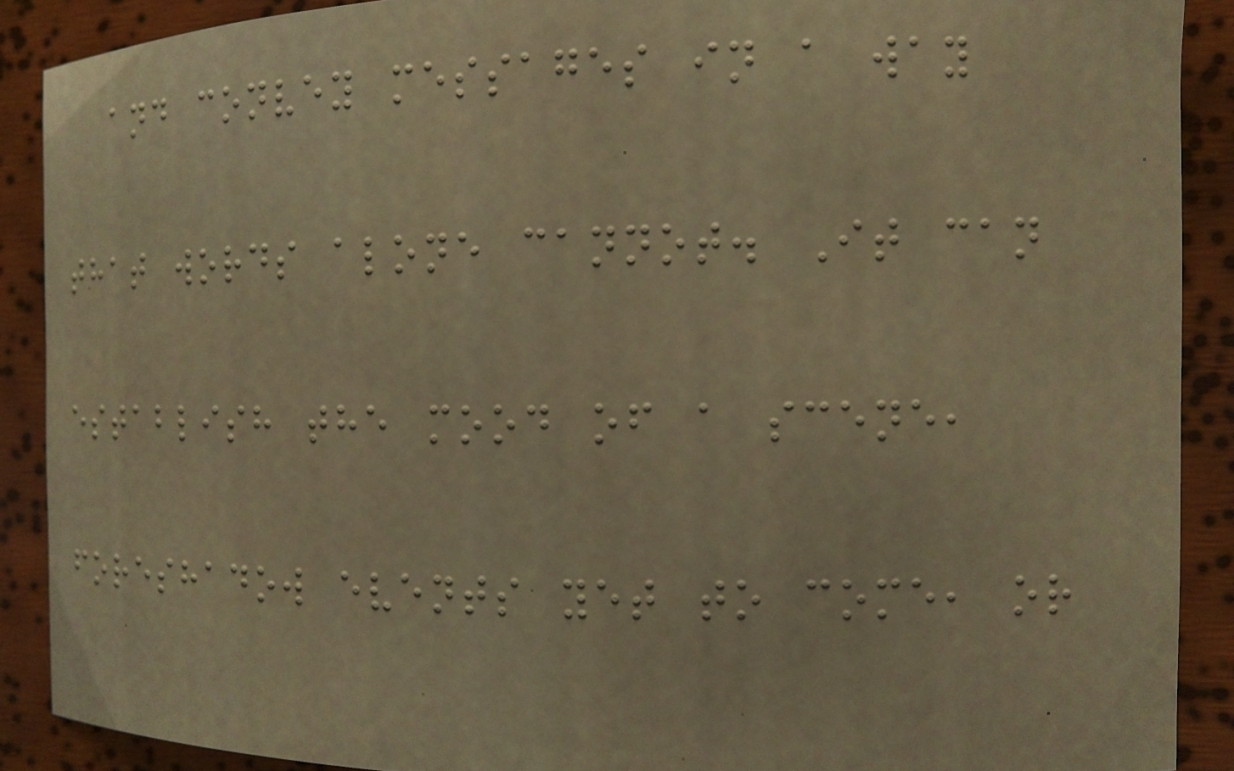and convey messages in a way
that words alone cannot. It can
establish the mood of a scene,
foreshadow events yet to come, or
